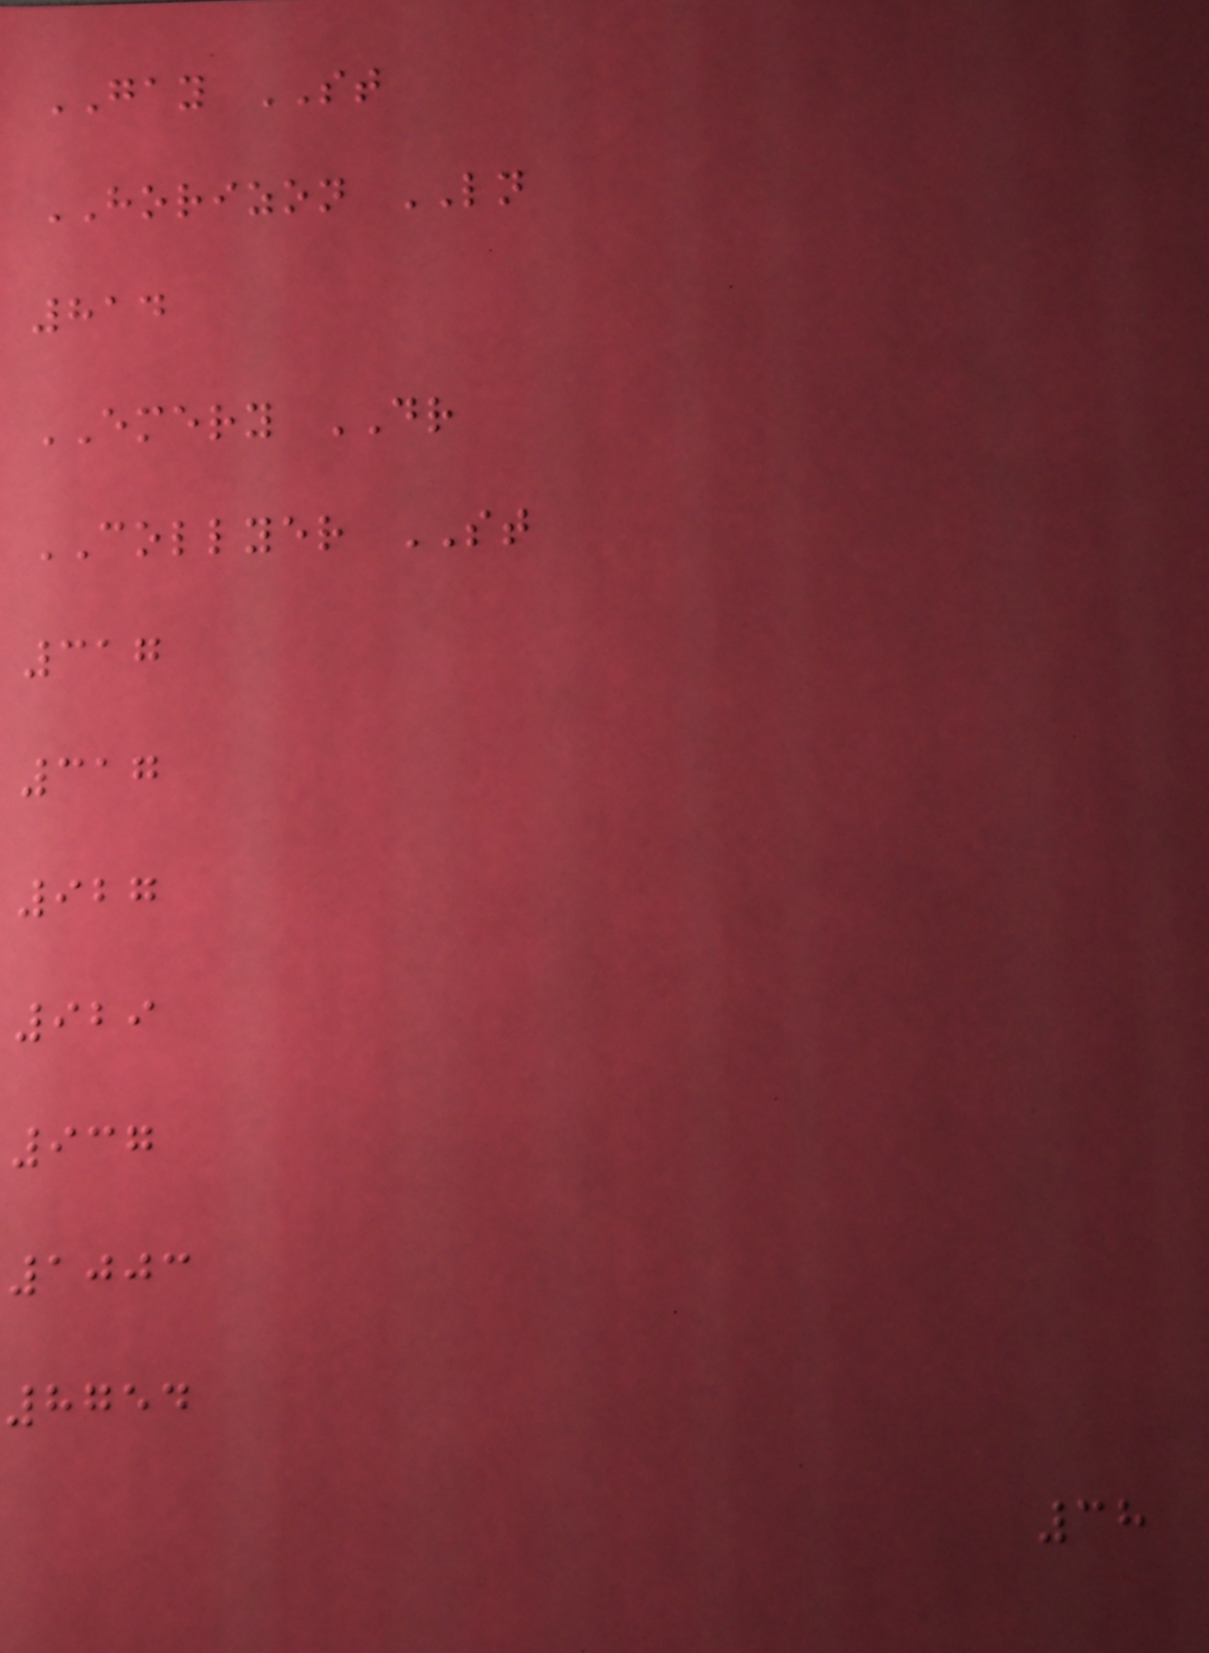GAY ST
HORIZON LN
814
EMERY DR
COLLYER ST
317
317
927
929
937
1003
8754
38
